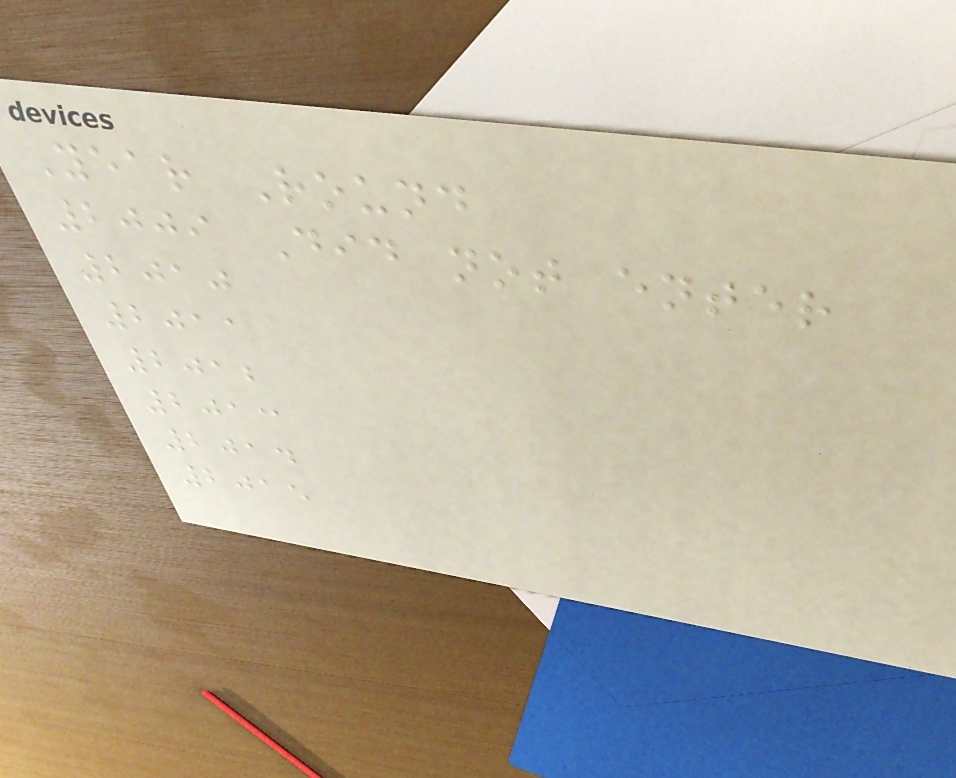Year Round
2009 Did not enter
2010
2011
2012
2013
2014
2015
